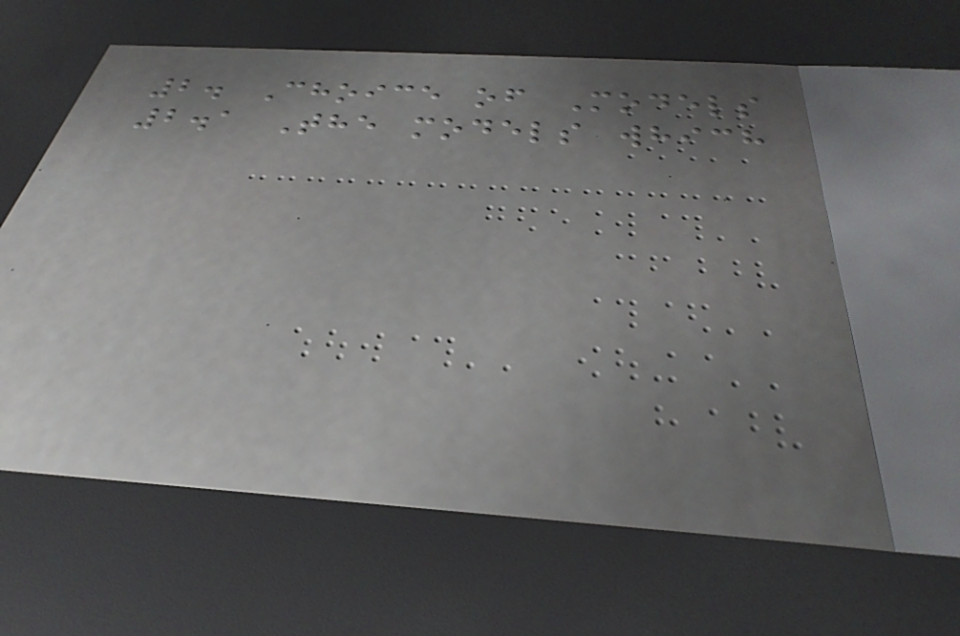2. Choice of Models
2.1 The models which
